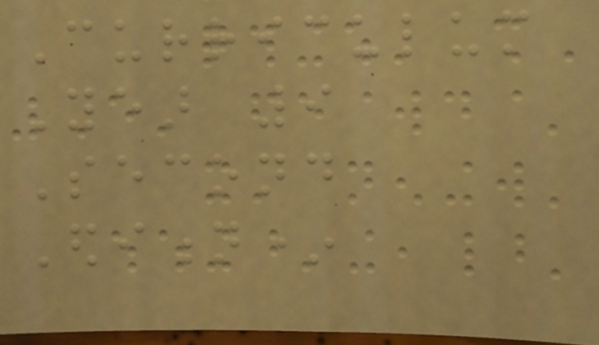Curriculum
Year 9
Second
Edition*
